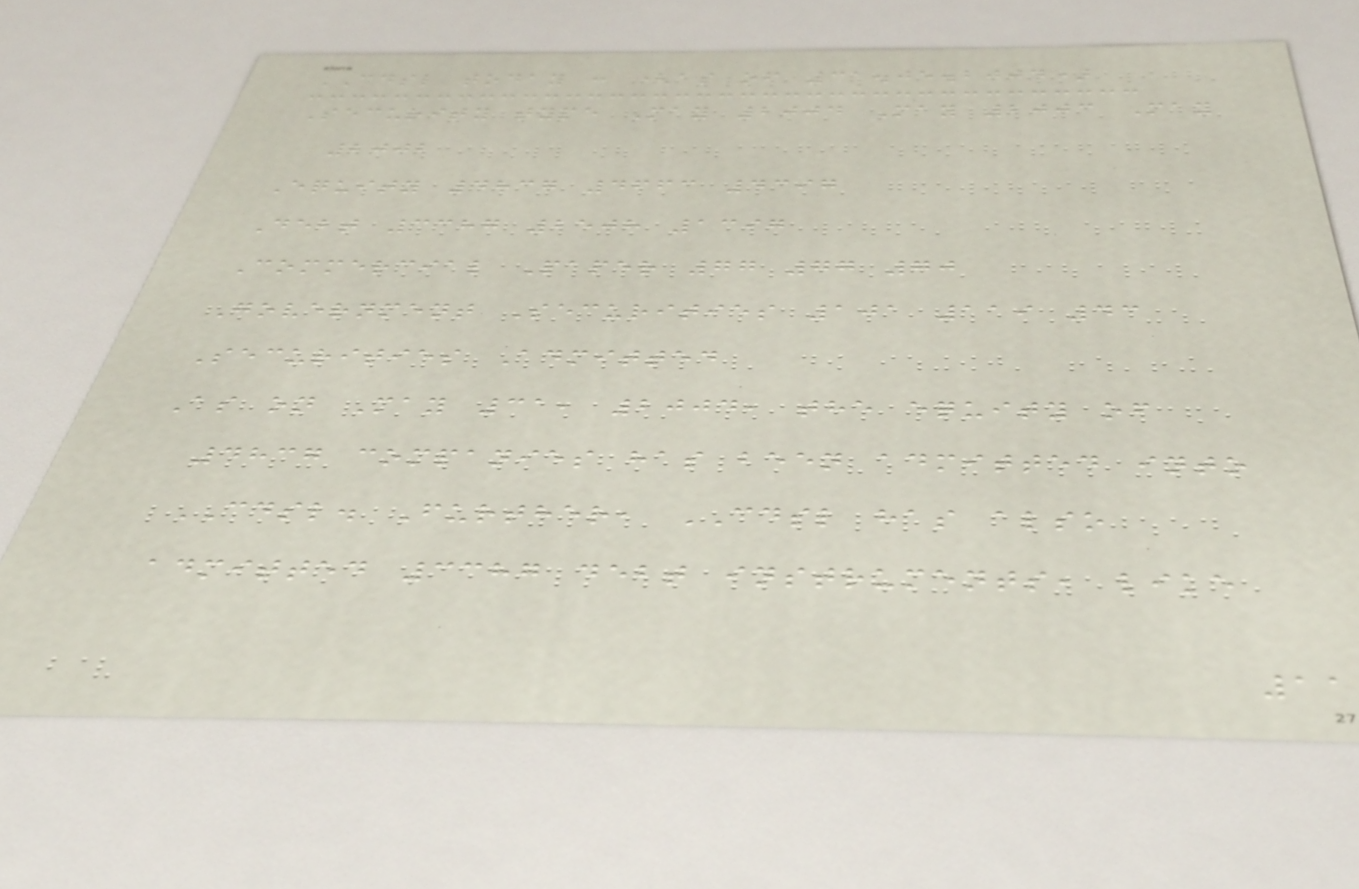CDSL today : (as of 31.05.2004)
Security type May 2004 May 2003 May
2002
Equity 4837 4663 4397
Debt 3387 2508 1397
Commercial Paper 77 77 70
Government Securities 101 119 43
Securities Admitted
As on May 31, 2004, the equity of
4837 companies has been admitted into
CDSL. Further, CDSL has also
admitted 3387 debt instruments, like
11
